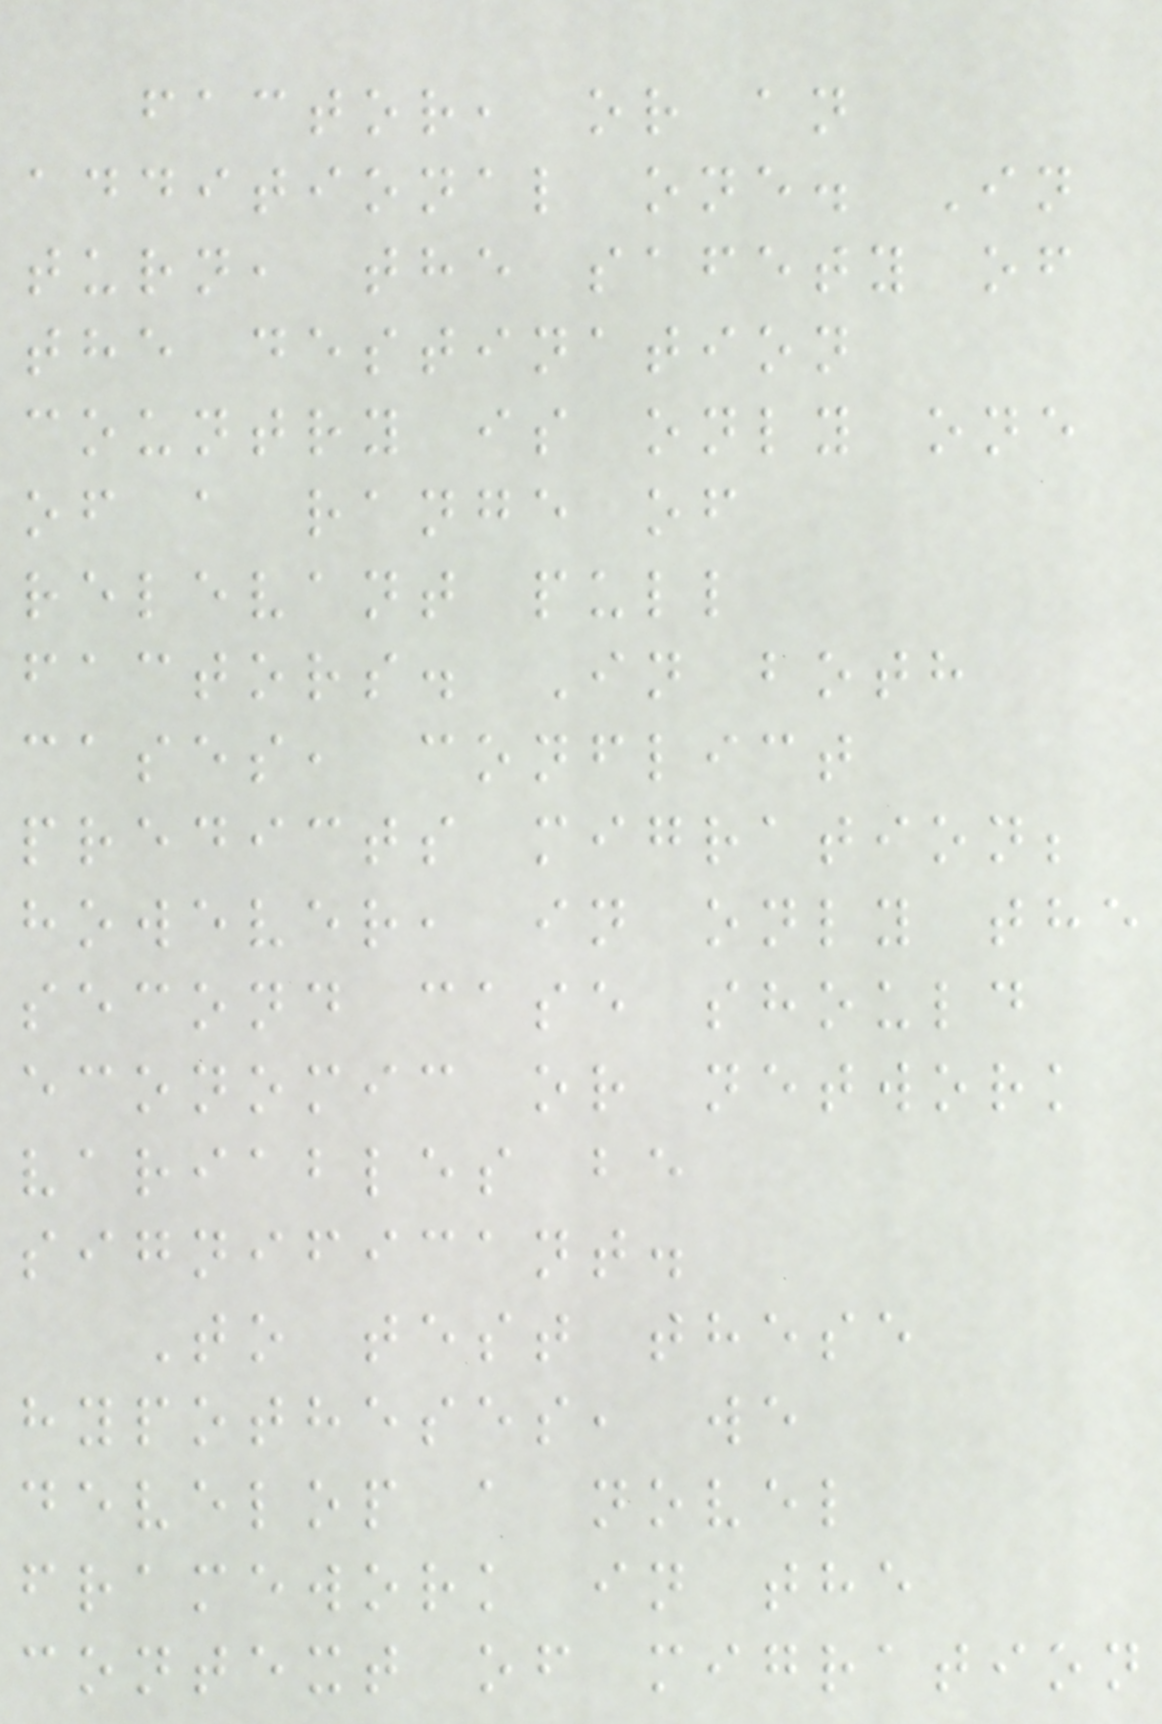factor, or an
additional one. In
turn, the safety of
the destination
country is only one
of a range of
relevant pull
factors. In both
cases, conflict
predicts migration;
however, in only the
second case should
economic or network
variables be
significant.
To test these
hypotheses, we
develop a novel
framework in the
context of migration
